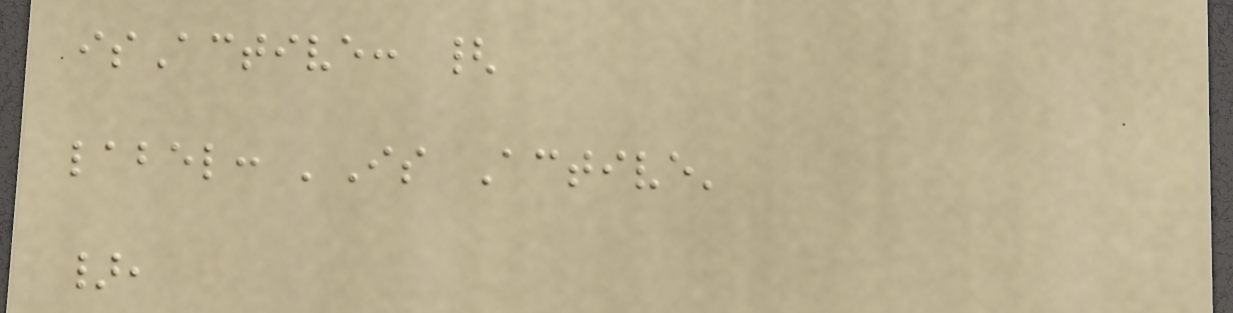isActive: {
label: 'Is Active'
},
